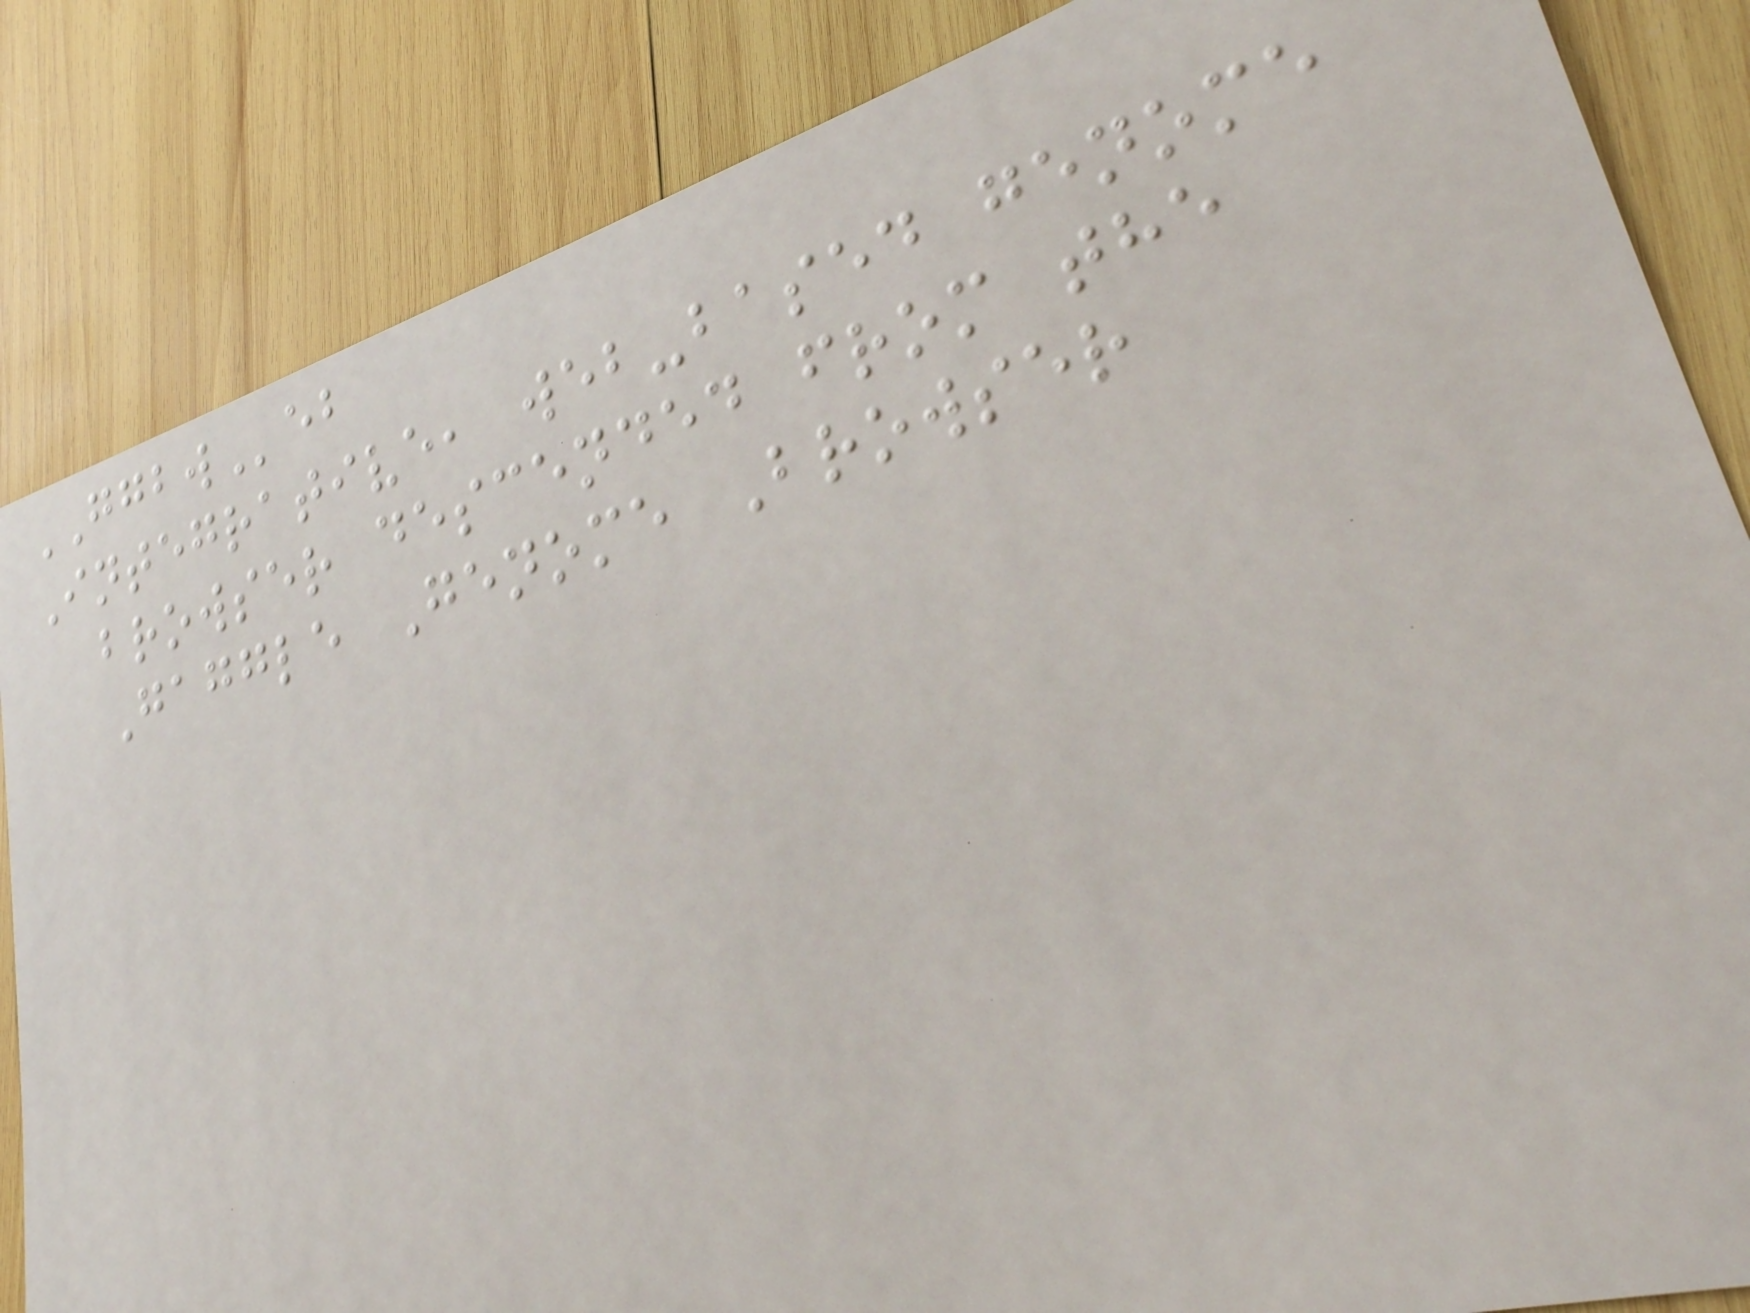GGBWeb
Integrative, web-based genome
browser descended from the
Gaggle Genome Browser
